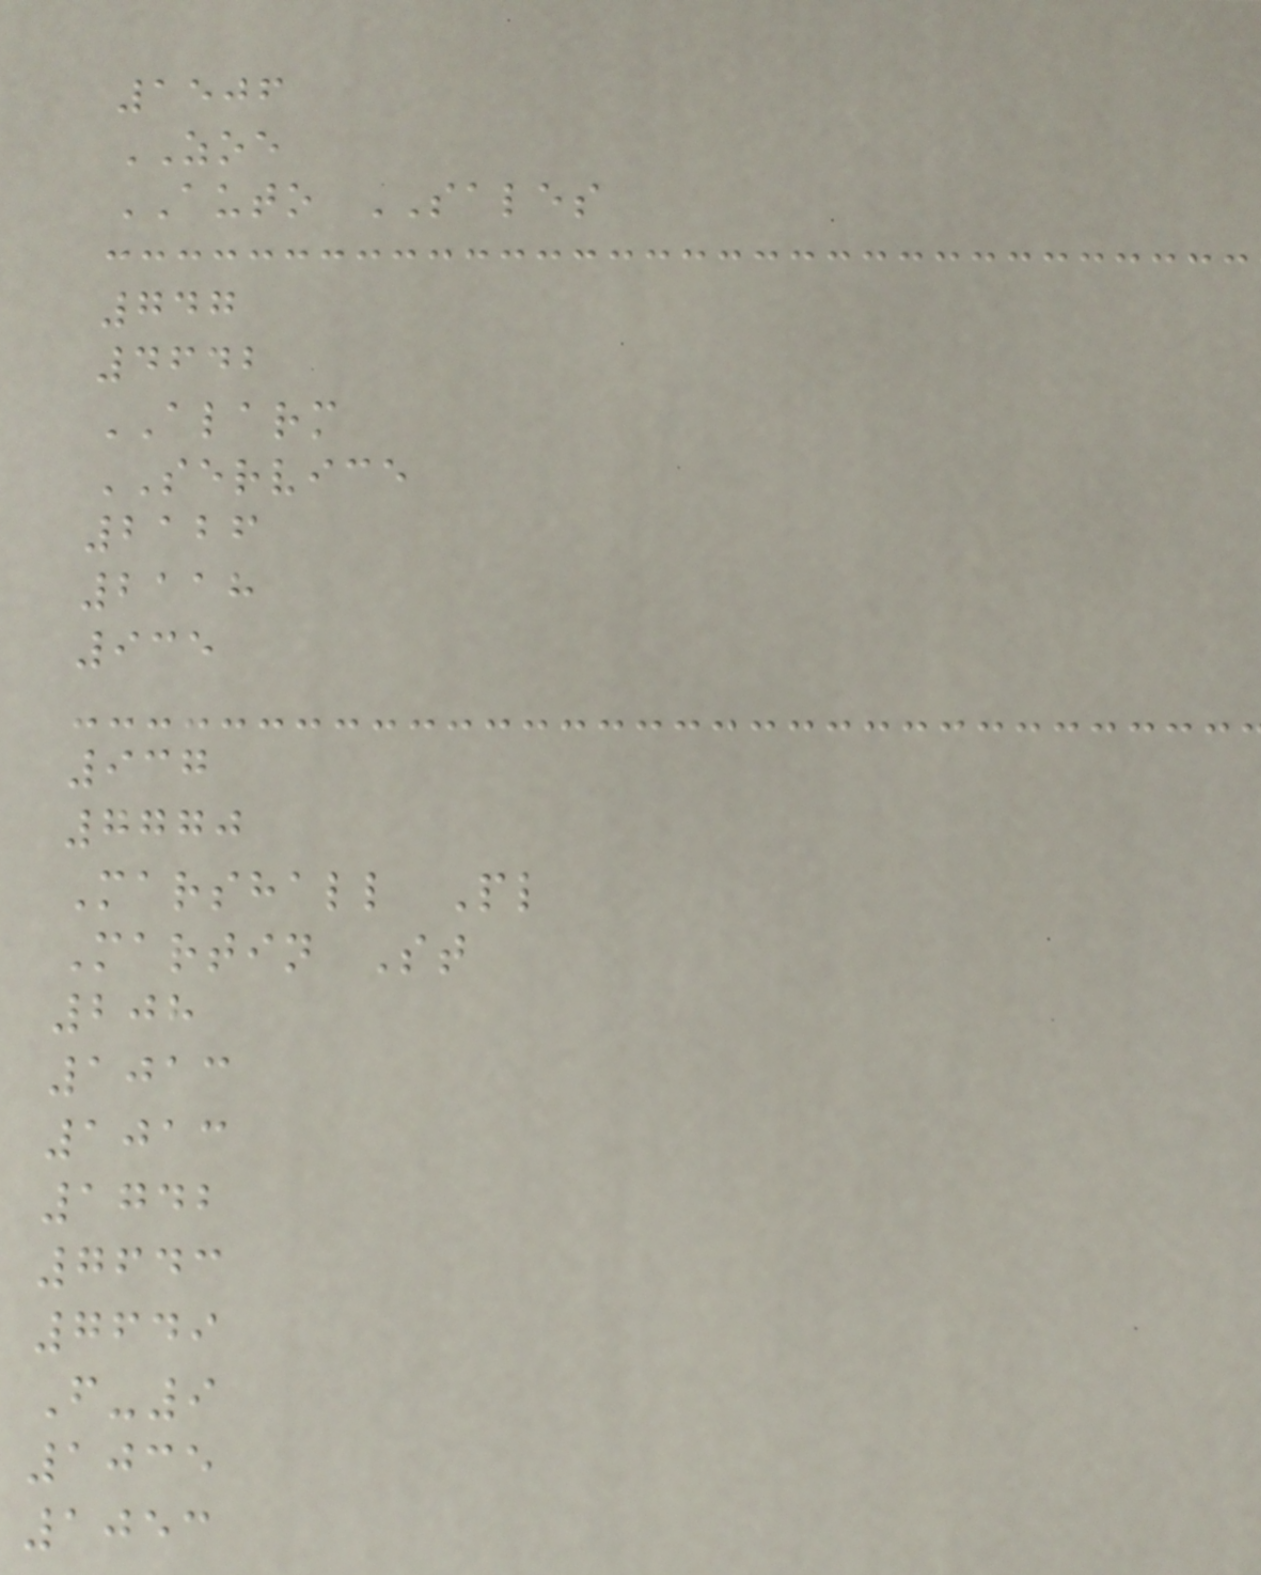1506
ZOE
AUTO SALES
747
4642
ALARM
SERVICE
2126
2118
935
937
7770
Marshall Pl
Martin St
208
1013
1013
1742
7643
7649
F-9
1035
1053
